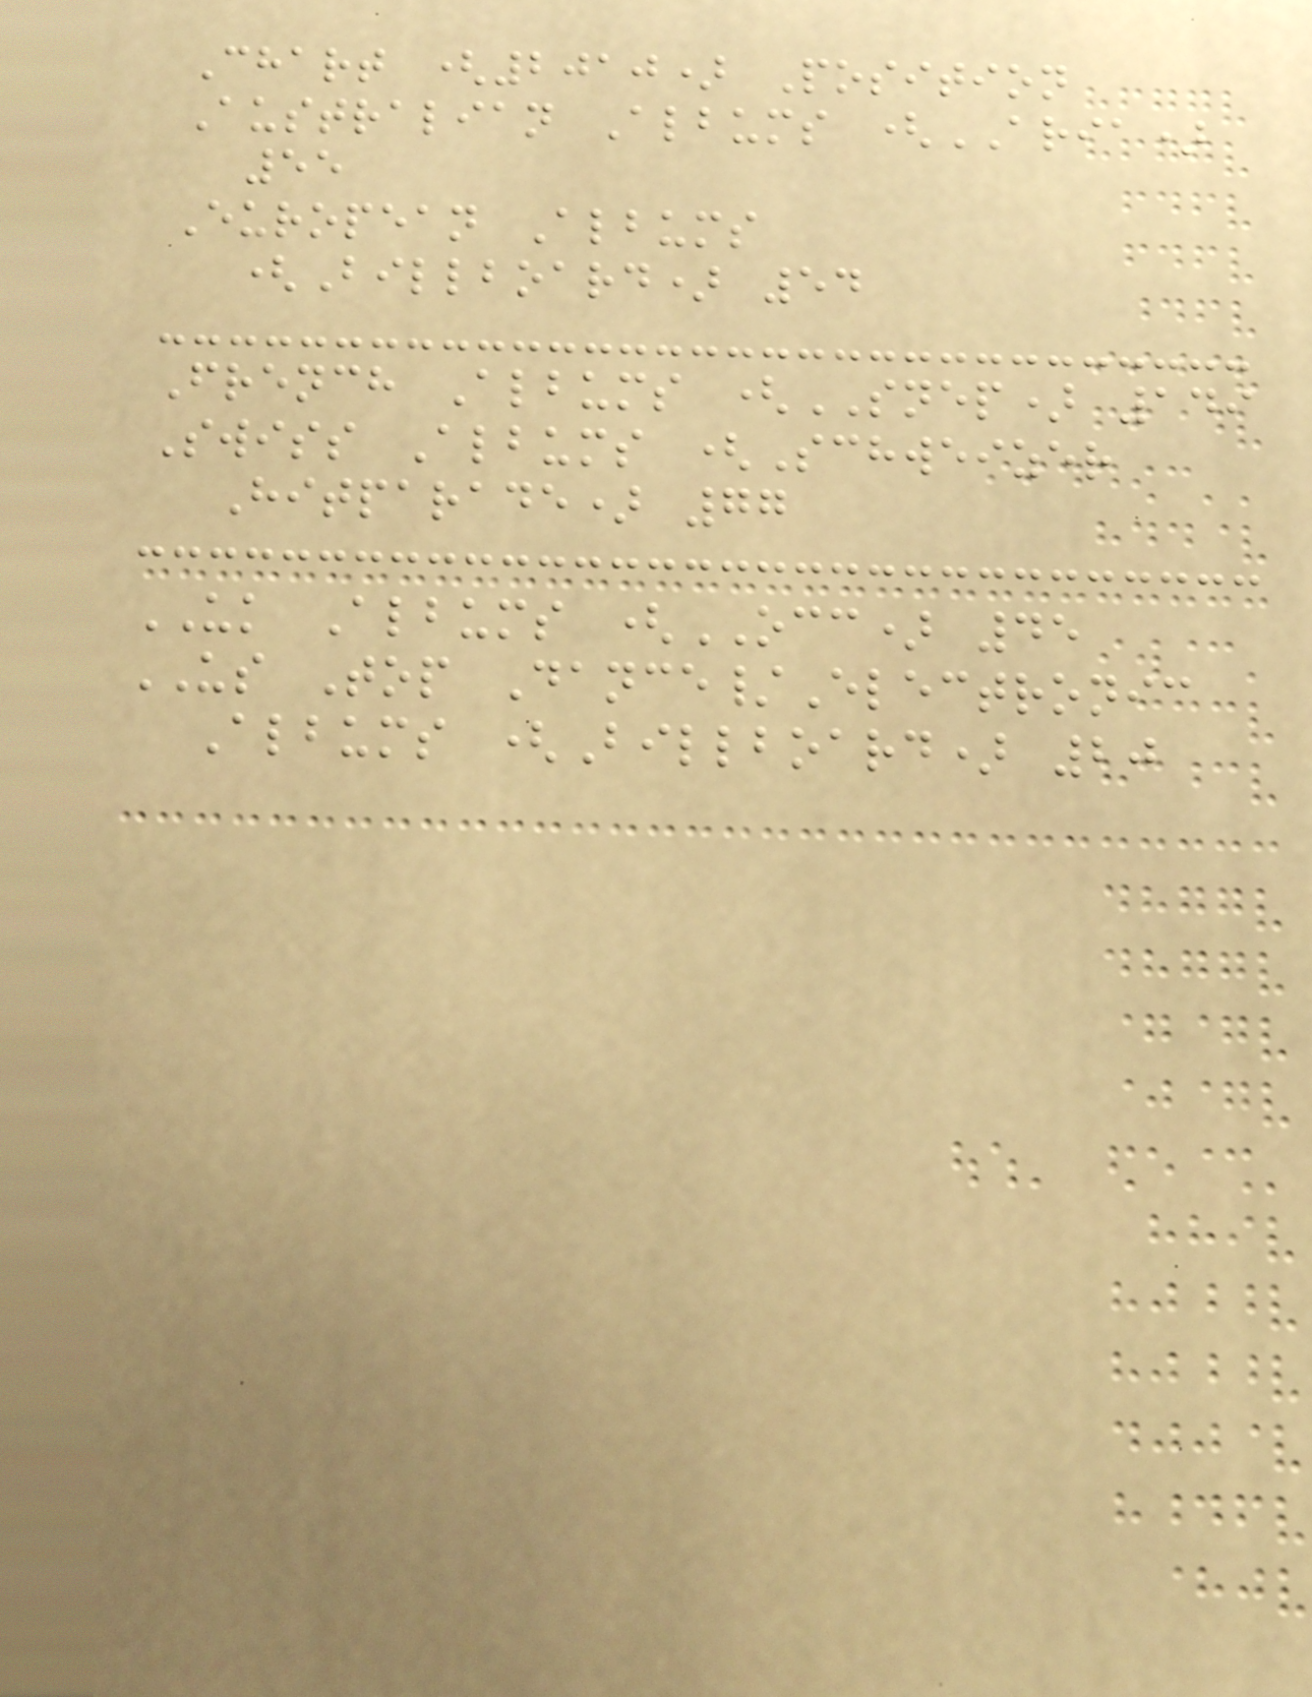Chart (2010) Position
Australian Albums (ARIA)
55
European Albums
(Billboard) 54
French Albums (SNEP) 149
Swiss Albums (Schweizer
Hitparade) 77
UK Albums (OCC) 45
US Top Dance/Electronic
Albums (Billboard) 20
